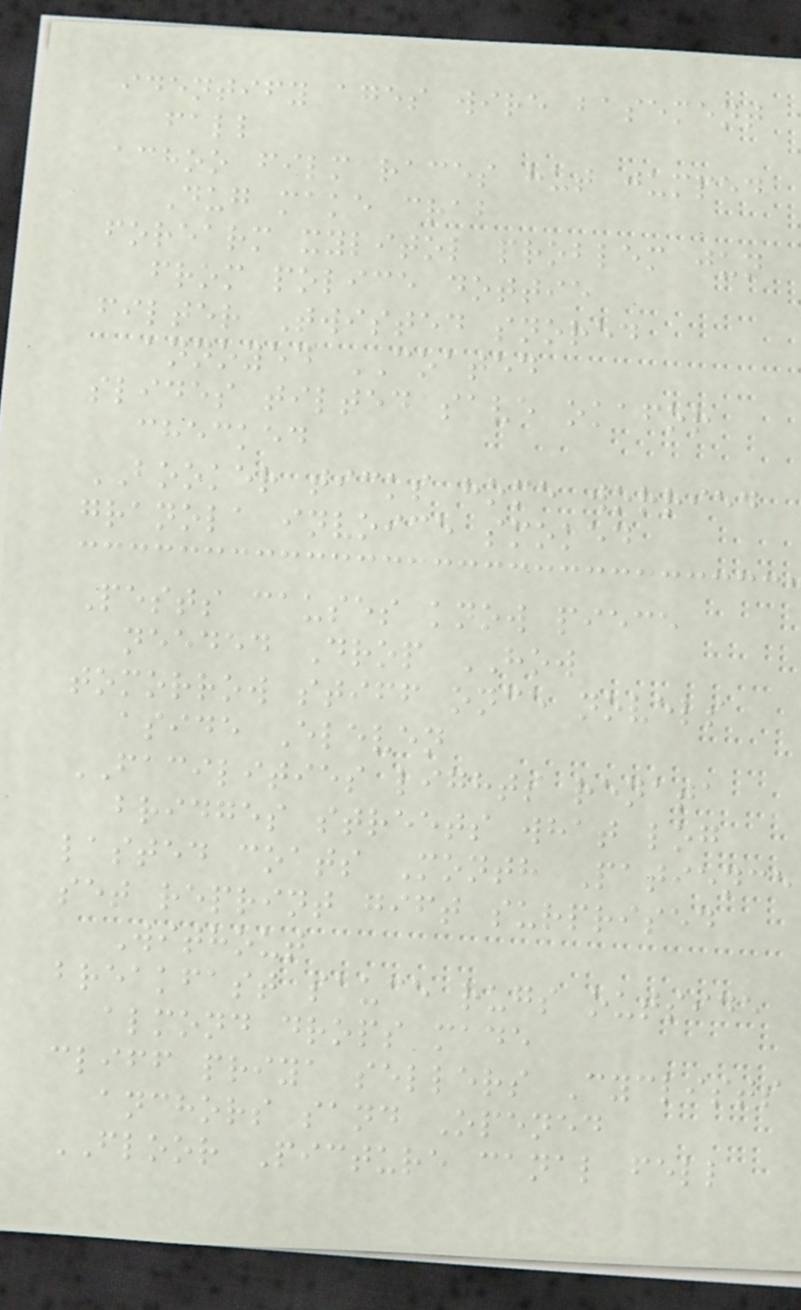identify ages wire basement
fall
achoo film races hut jumped
Dug make crab
forearm xylitol problem jun
from police dottie
filter Twisted snored
annoyed COATED
slides tilted save okafor
checked
BOOKER ticks home worried
granola invoice smoked
Pests causes know piece
needed Drop HOW
tomorrow stiff once novels
aside Eleven
FACILITIES lights renata
bridges streets what log
lasted coats Month Patience
set reprint gift surprised
Without
breakfast sauce rugs outside
almond drops made
cliff priya sellers Cyclists
anchors sand Opened
FLOOR Picture canal fell
